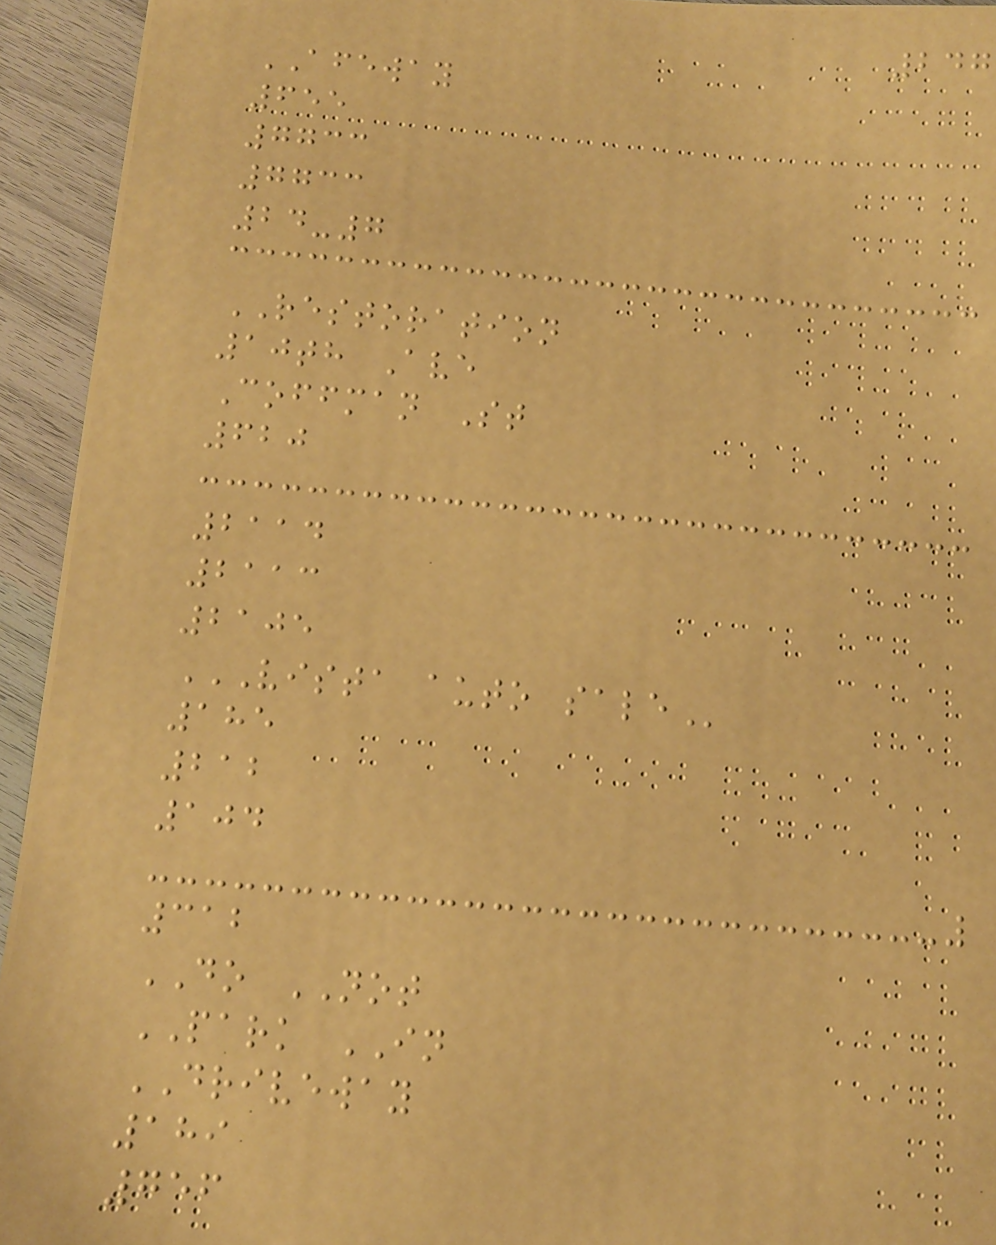247
AFEWAY
655
7733
7733
24-7
RESTORATION
10th Ave
Coffman St
620
2114
2113
2105
VISTA AUTO SALE
185
212
104
312
DO NOT
PARK IN
DRIVEWAY
189
756
